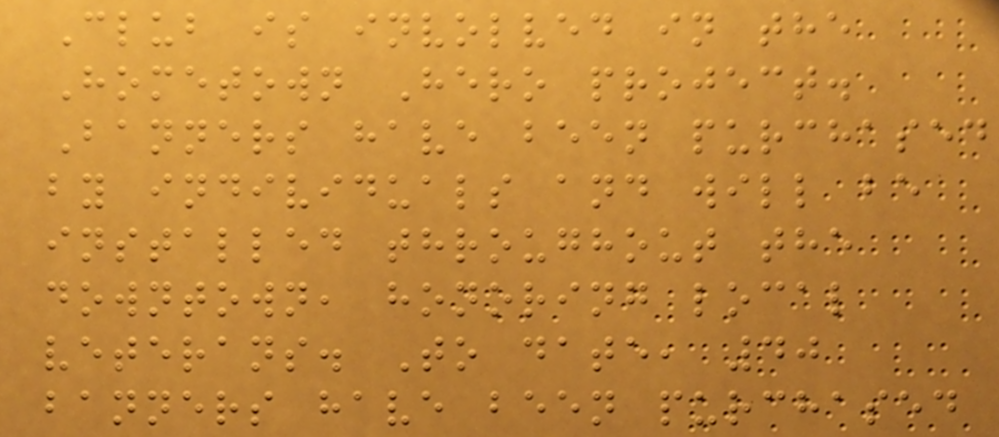Club is involved in the
Hometown Hero project.
Banners have been purchased
by individuals and will be
installed throughout the
downtown, honoring local
veterans. To date, 40
banners have been purchased
